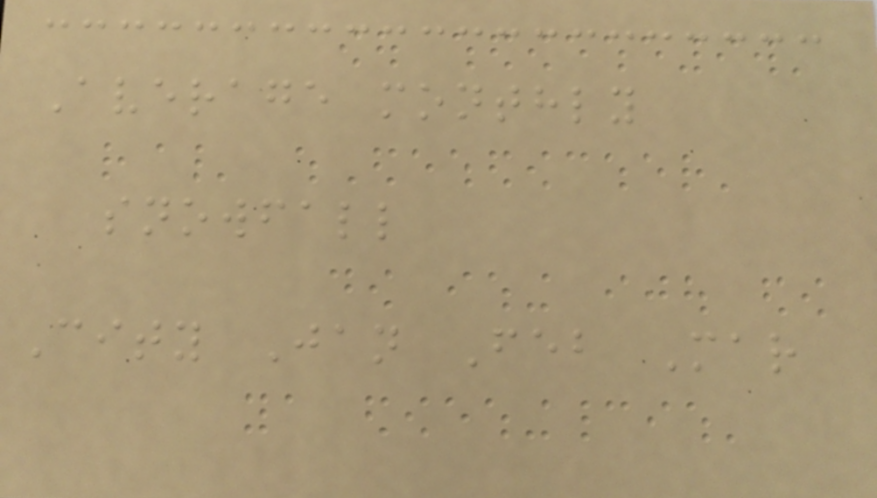Average monthly
snowfall
City Jan Feb Mar
